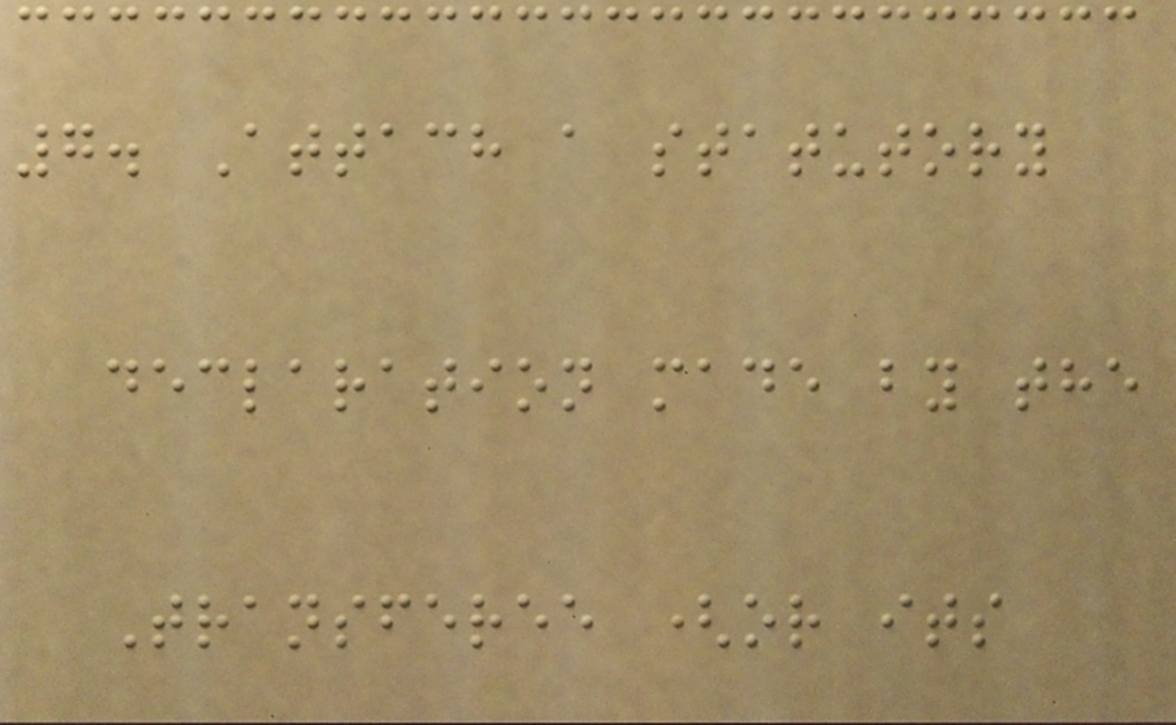7. Attach a statutory
declaration made by the
Transferee (or its
